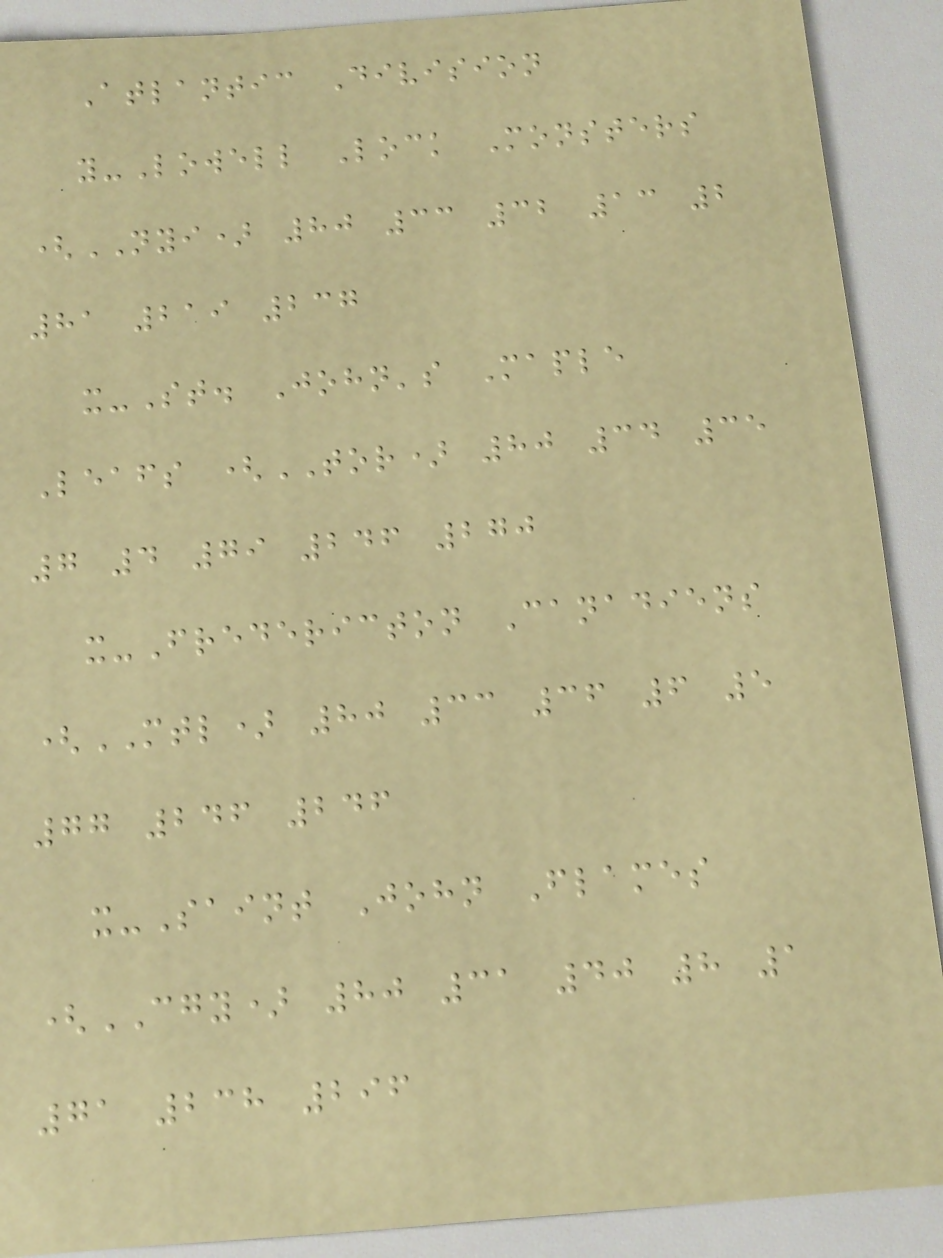Atlantic Division
y-Lowell Lock Monsters
(NYI) 80 33 32 13 2
81 219 237
x-St. John's Maple
Leafs (TOR) 80 34 35
7 4 79 246 270
x-Fredericton Canadiens
(MTL) 80 33 36 6 5
77 246 246
x-Saint John Flames
(CGY) 80 31 40 8 1
71 238 296
